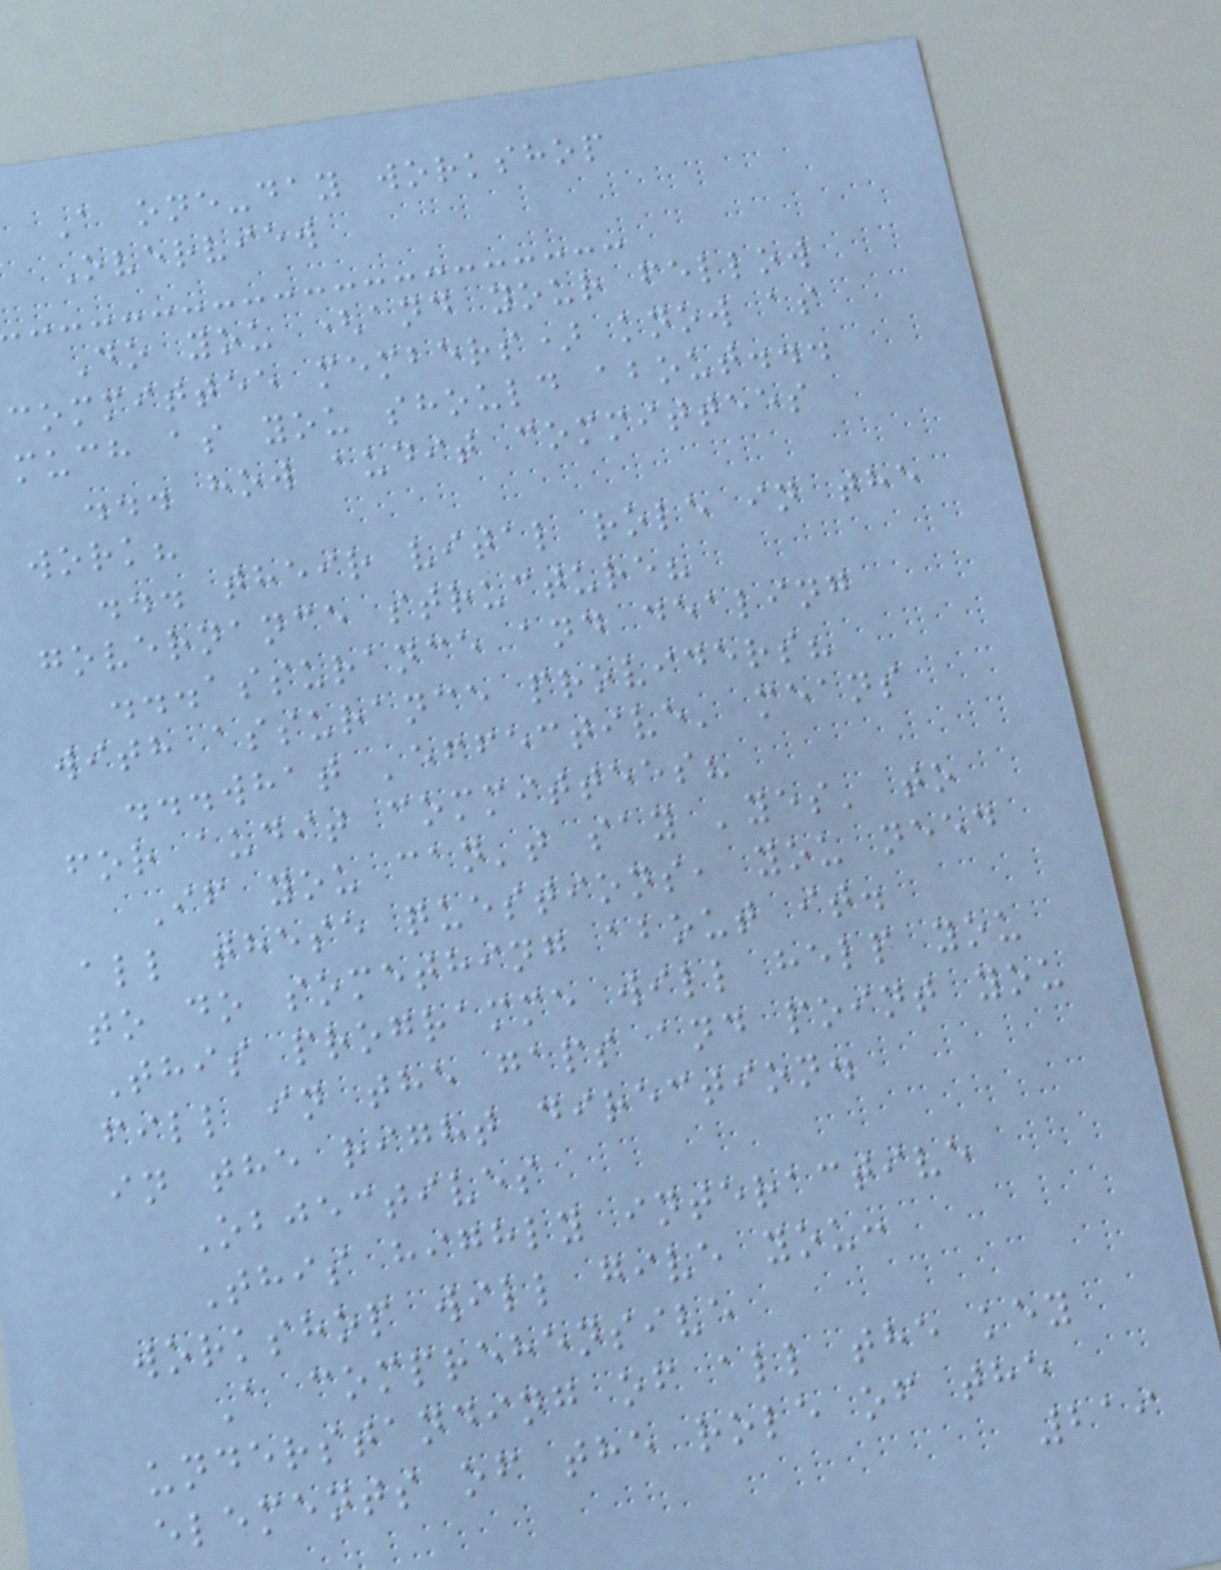A one-day workshop
Overview
Do you (and your fellow
committee members) know as
much as you should about...
... how audit committees
work?
... their vital role in the
governance structure?
...assurance and dealing
with assurance providers?
...what 'effective' means
for audit committees?
If you can't say 'yes' to
all these questions, you need
to do something about it.
This programme will help you
fill in the gaps and point you
in the right direction.
Objectives
This highly interactive
workshop will give you:
A comprehensive
understanding of all the key
elements of the role of the
219
